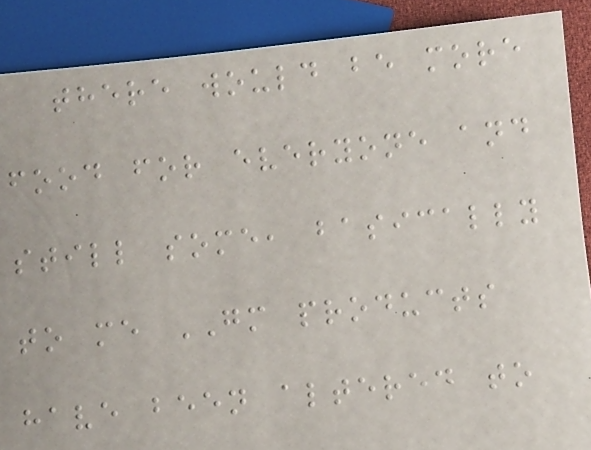there would be more
food for everyone and
still some, basically
to me GM products
have been altered to
